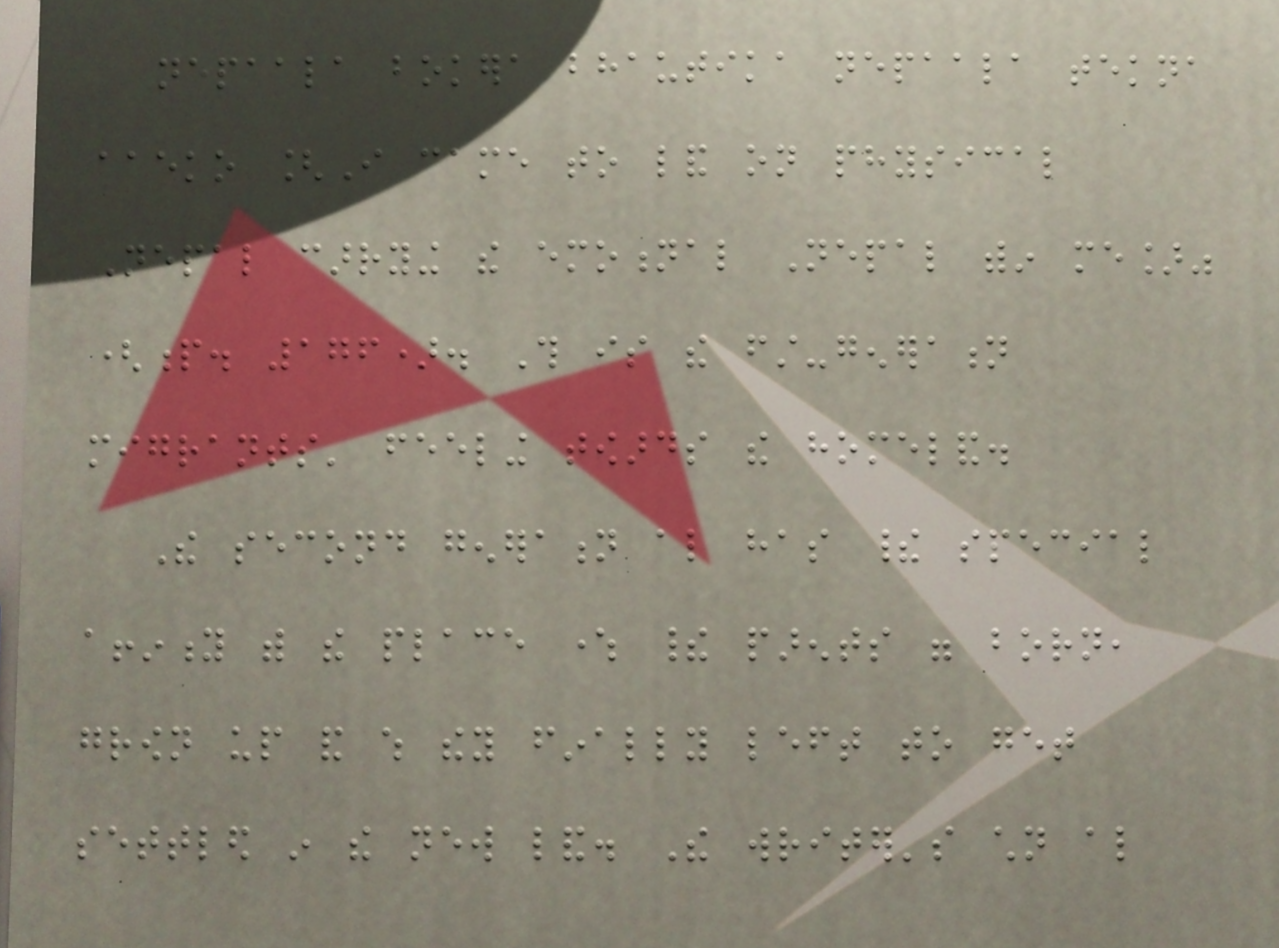nepaala bokera bhautika nepaala tekna
aaeko [I came to land on physical
Nepal carrying the emotional Nepal within me]"
(p. 176). This is the first-generation
migrants' feeling towards the homeland.
The second generation also has their special
affinity with the place where their parents were born,
grown up and which they finally left to get
settled in the new land. The writer's children also
